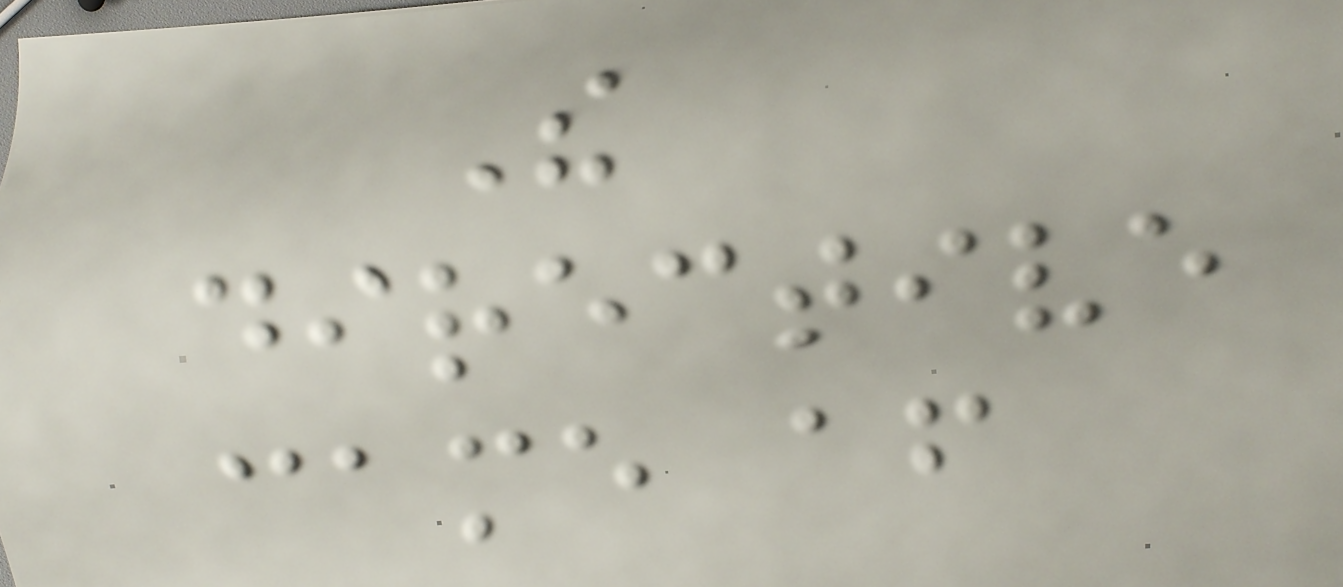The
directive
came after
